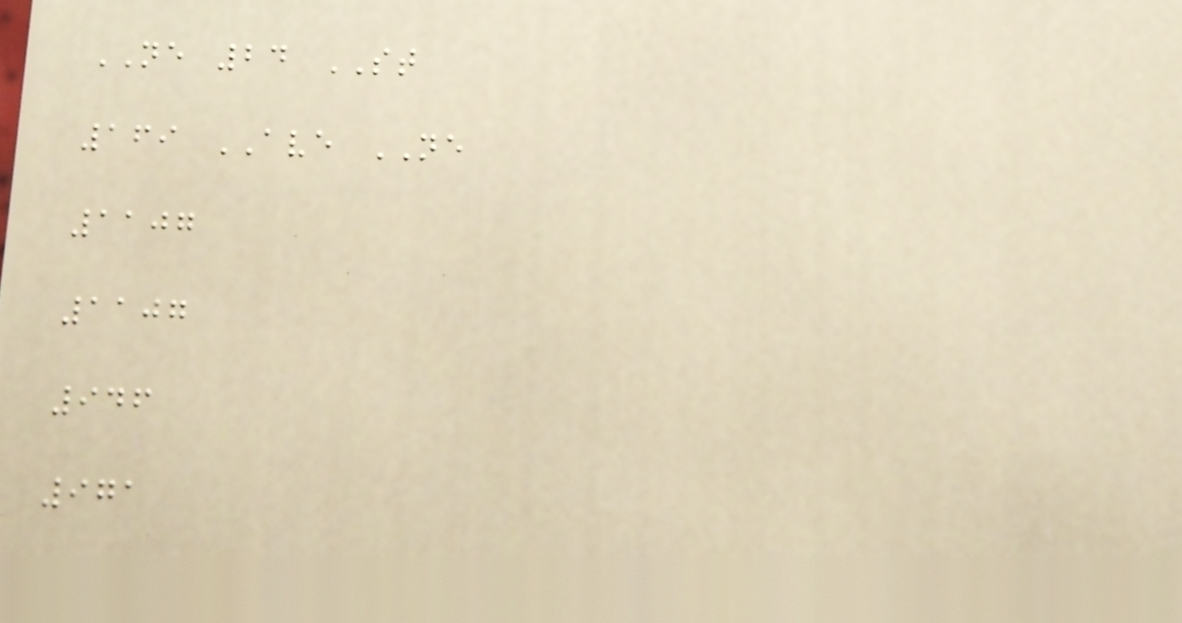NE 24 ST
169 AVE NE
1107
1107
946
971
